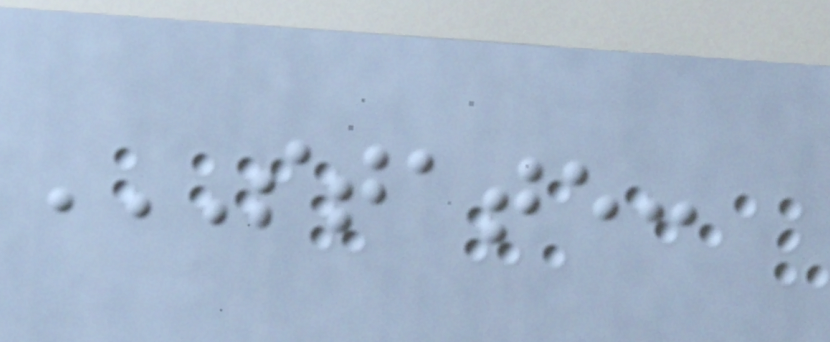STATE:
